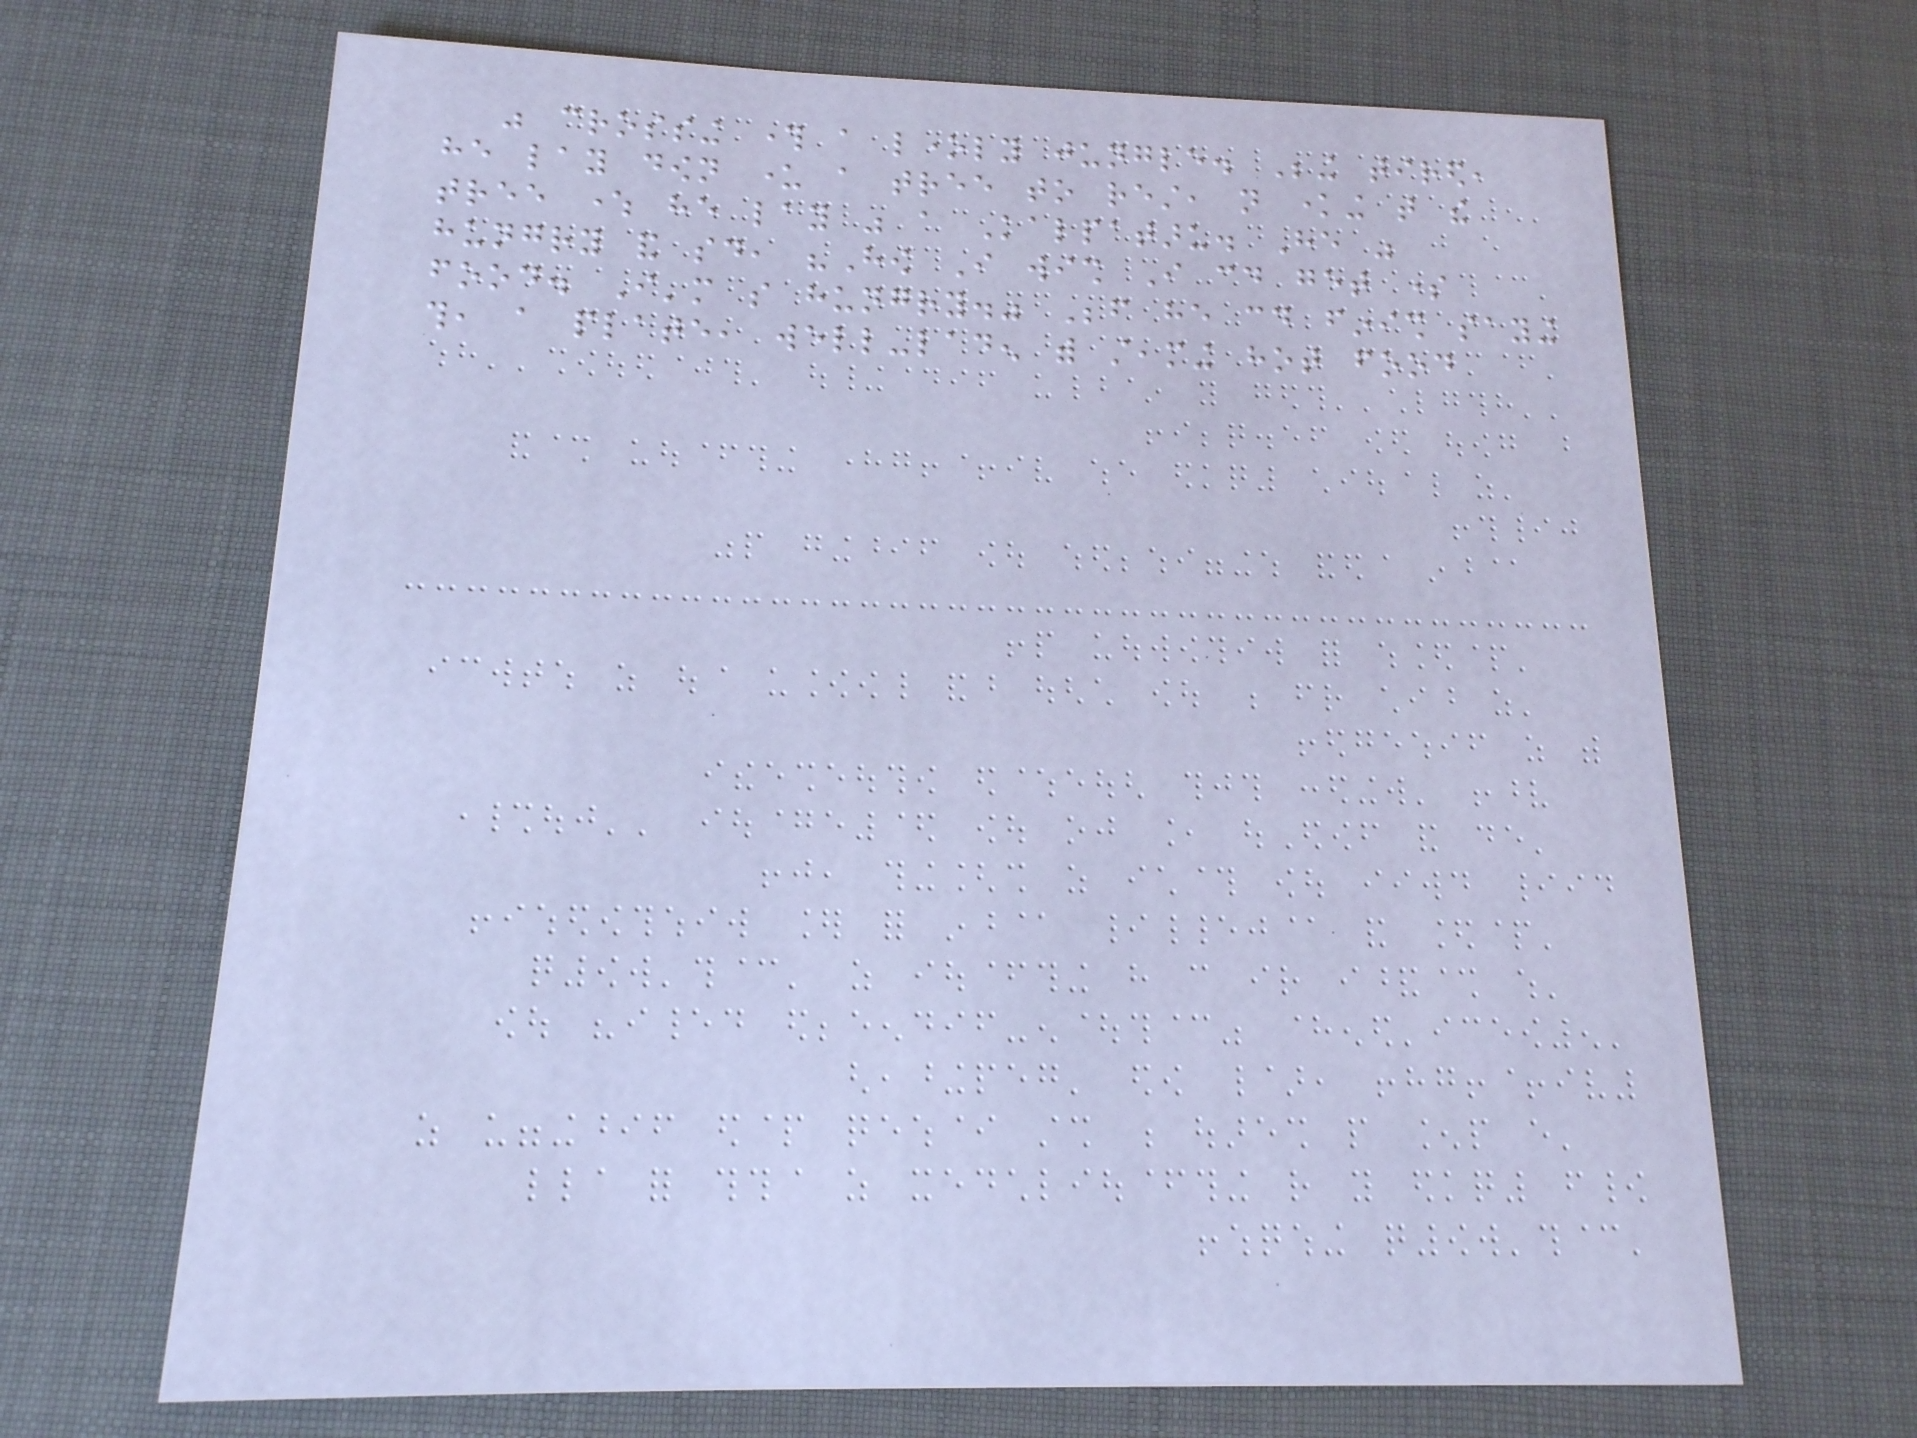was crossing through a lonely jungle. Being tired,
he lay down under a tree to rest, not knowing that the
tree where he lay was a Kalpataru. He was
hungry and said, "How I wish I could get some
food. I'm so hungry." Before he could finish saying
this, a plate, well-laden with steaming hot food
